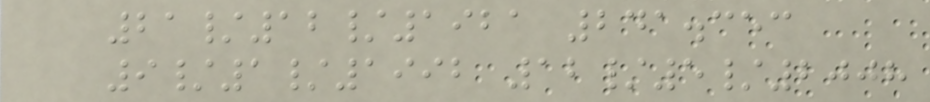21/12/1921 241.353
9/1/1992 12/5/2008
